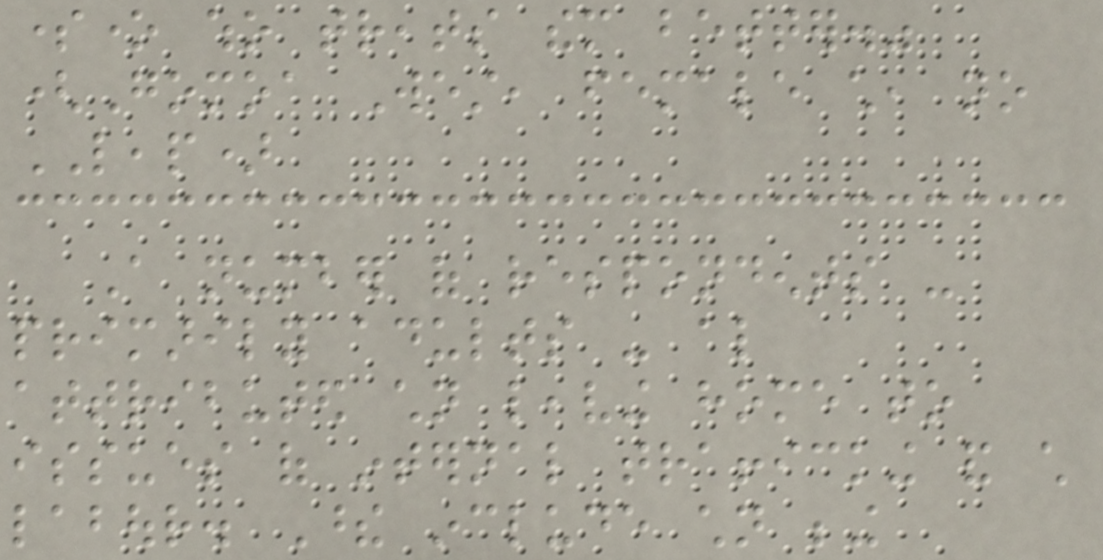someone who treats them better."
(Gomoa West, female child, no
LEAP)
A number of respondents -
primarily adults - also
attributed children leaving home to
issues of internal trafficking and child
labour. These include children being
